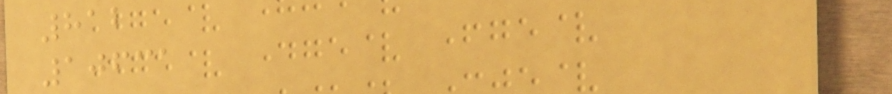812
10631
